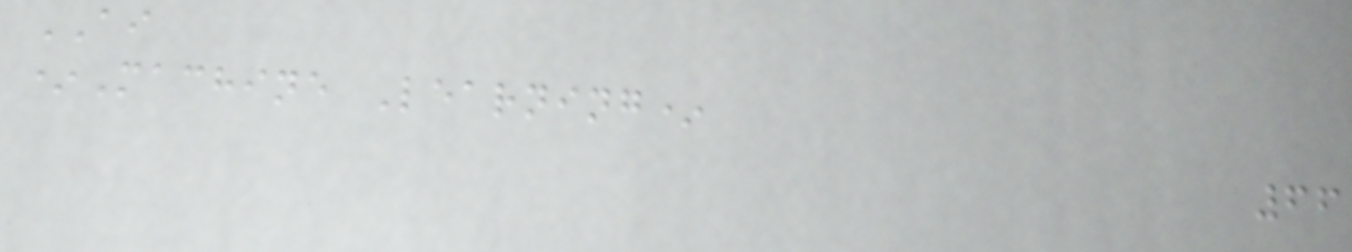AI
*Machine Learning*
66
